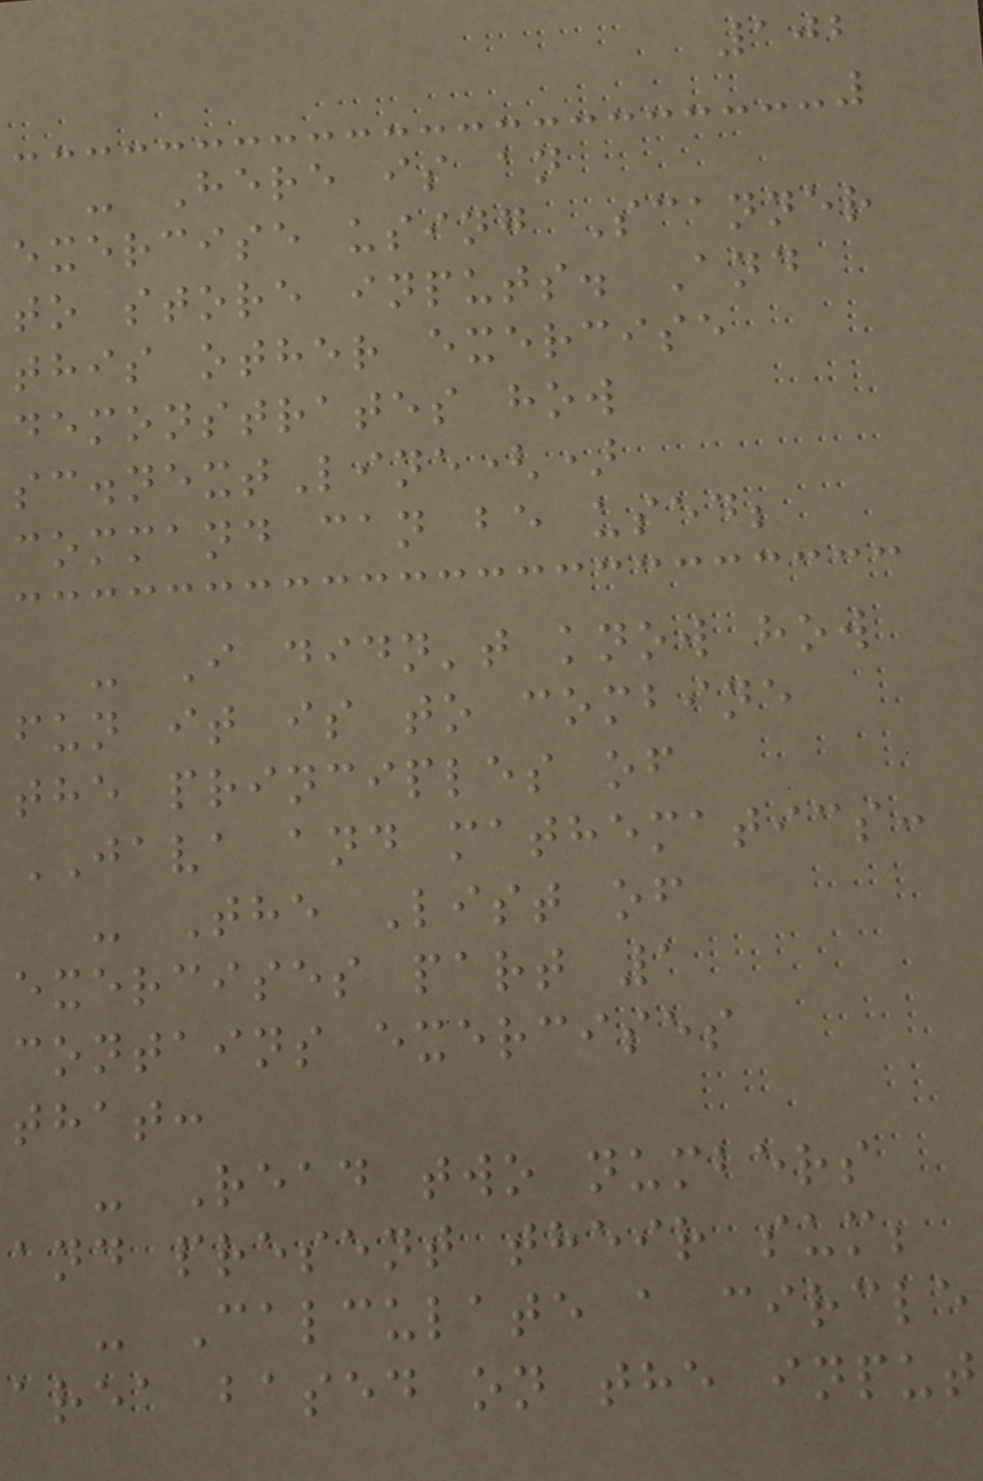102
- Here is an
exercise using Scanner
to store inputs. And
this other exercise
demonstrates how
sc.nextLine()
command can be used;
- I didn't know how
fun it is to combine
the principles of
JAVA and mathematics:
- The List of
exercises part 1
contains exercises
that:
- Read two numbers
and present their sum;
- Calculate a circle
area based on the input
